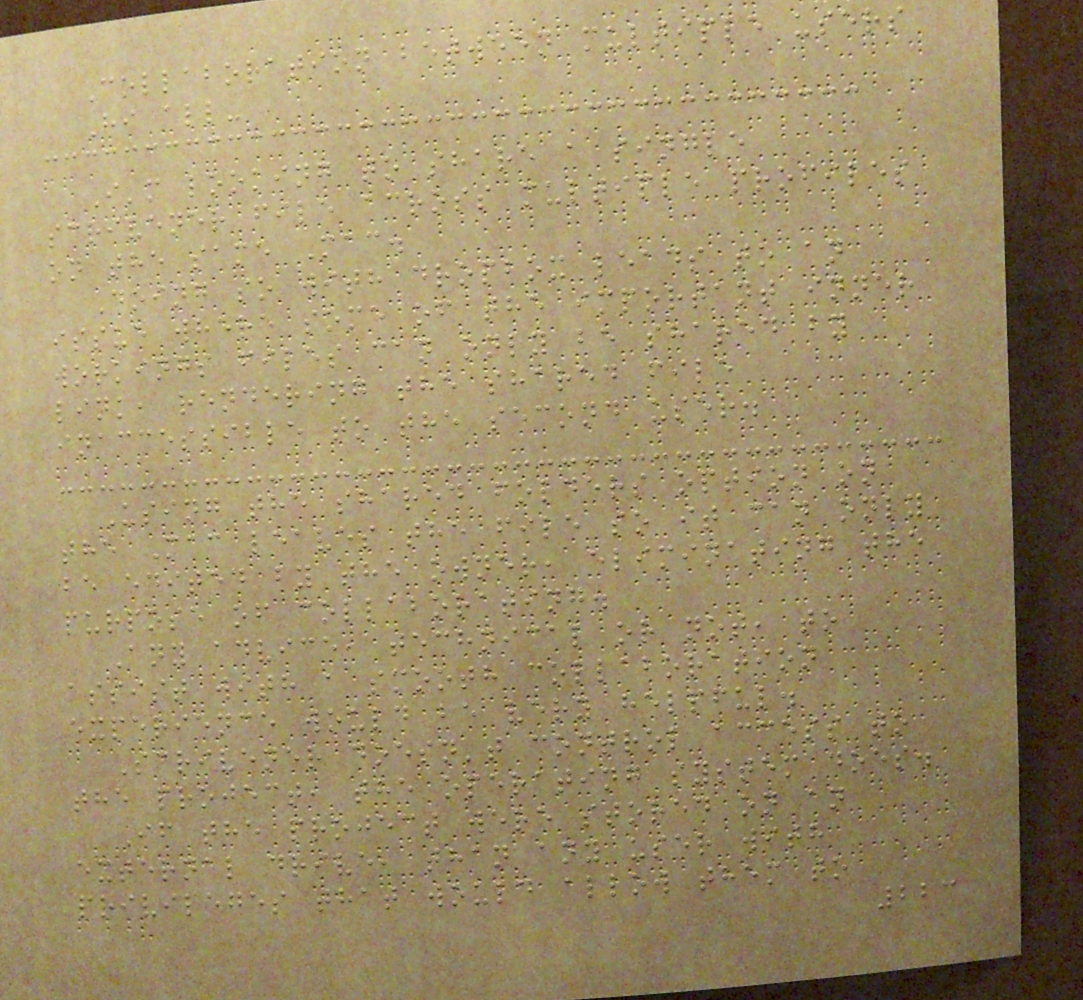Collaboration between multiple users
Hi all-
I'm looking to share a single
scrivener file across multiple profiles
on the same Mac.
Doing so with dropbox leads to an
issue where some of the important inner
workings files can only be shared by
link, rendering the shared file
inaccessible to the second user.
Using the shared folders option on
the Mac leaves the file so it can only
be edited by the owner, eliminating the
purpose of collaborating.
Any advice, technical or not, to
assist with a smooth collaboration
experience would be very helpful.
Scrivener doesn't control access to
the project, the operating system does.
If the project were stored on an
external drive, than any user with
privileges that would allow them to
223
